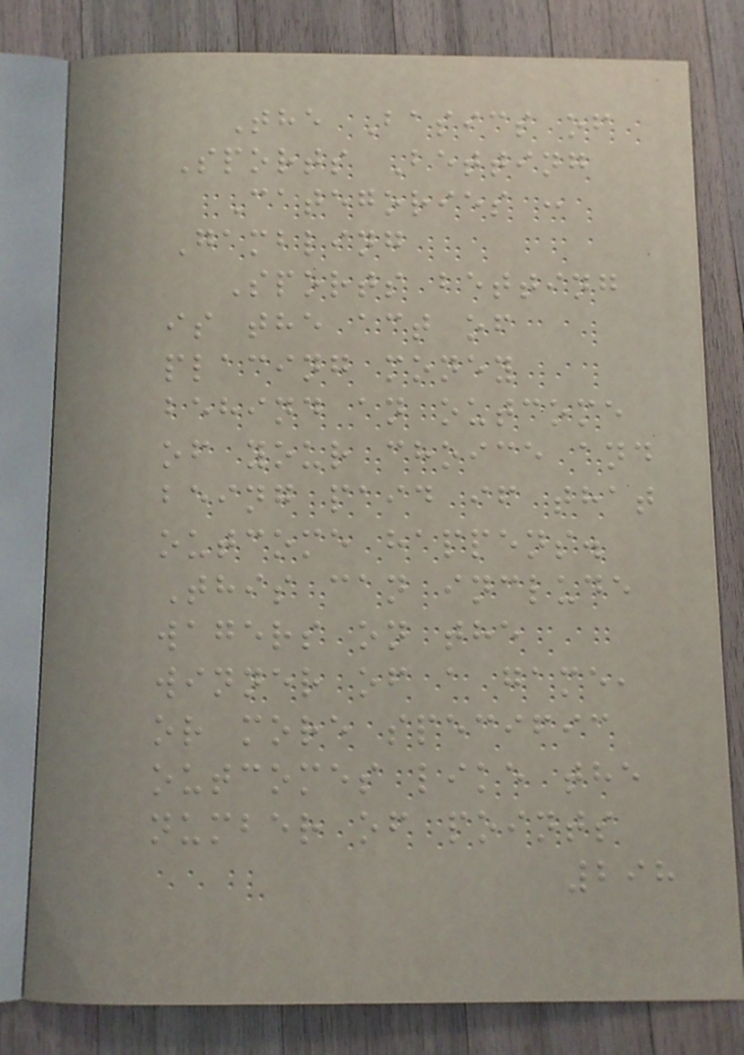The Basics of
Sports Betting
Categories :
Gambling
Sports betting
is the act of
placing money
behind an outcome
of your choice and
being paid if that
outcome happens.
This can include
wagers on the
winner of a game,
or more specific
outcomes like the
number of points
298
